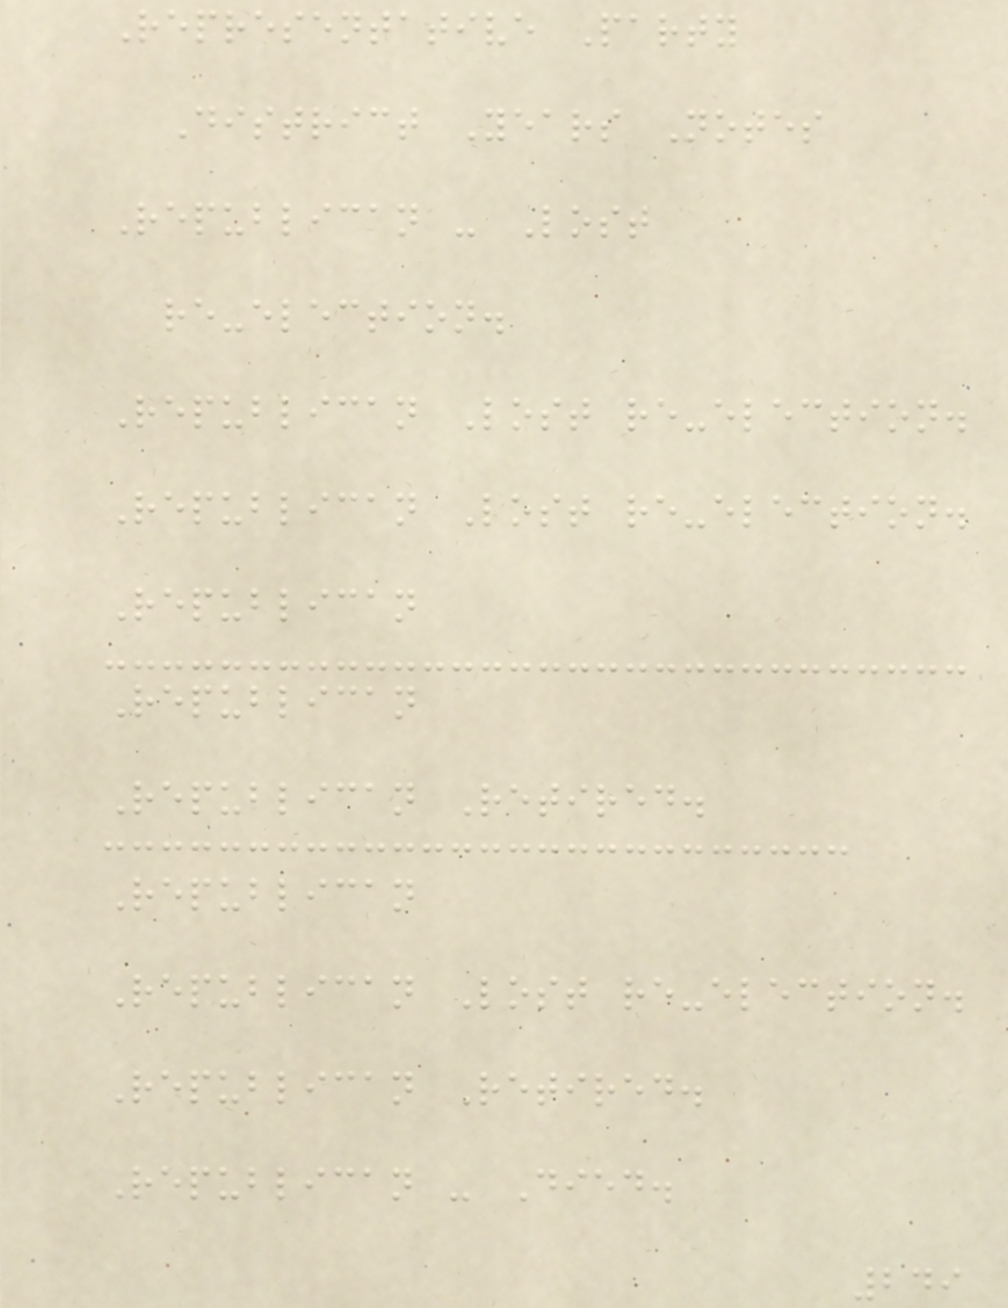Representative Party
District Years Notes
Republican - Lost
re-election.
Republican Lost re-election.
Republican Lost re-election.
Republican
Republican
Republican Retired.
Republican
Republican Lost re-election.
Republican Retired.
Republican - Died.
249
